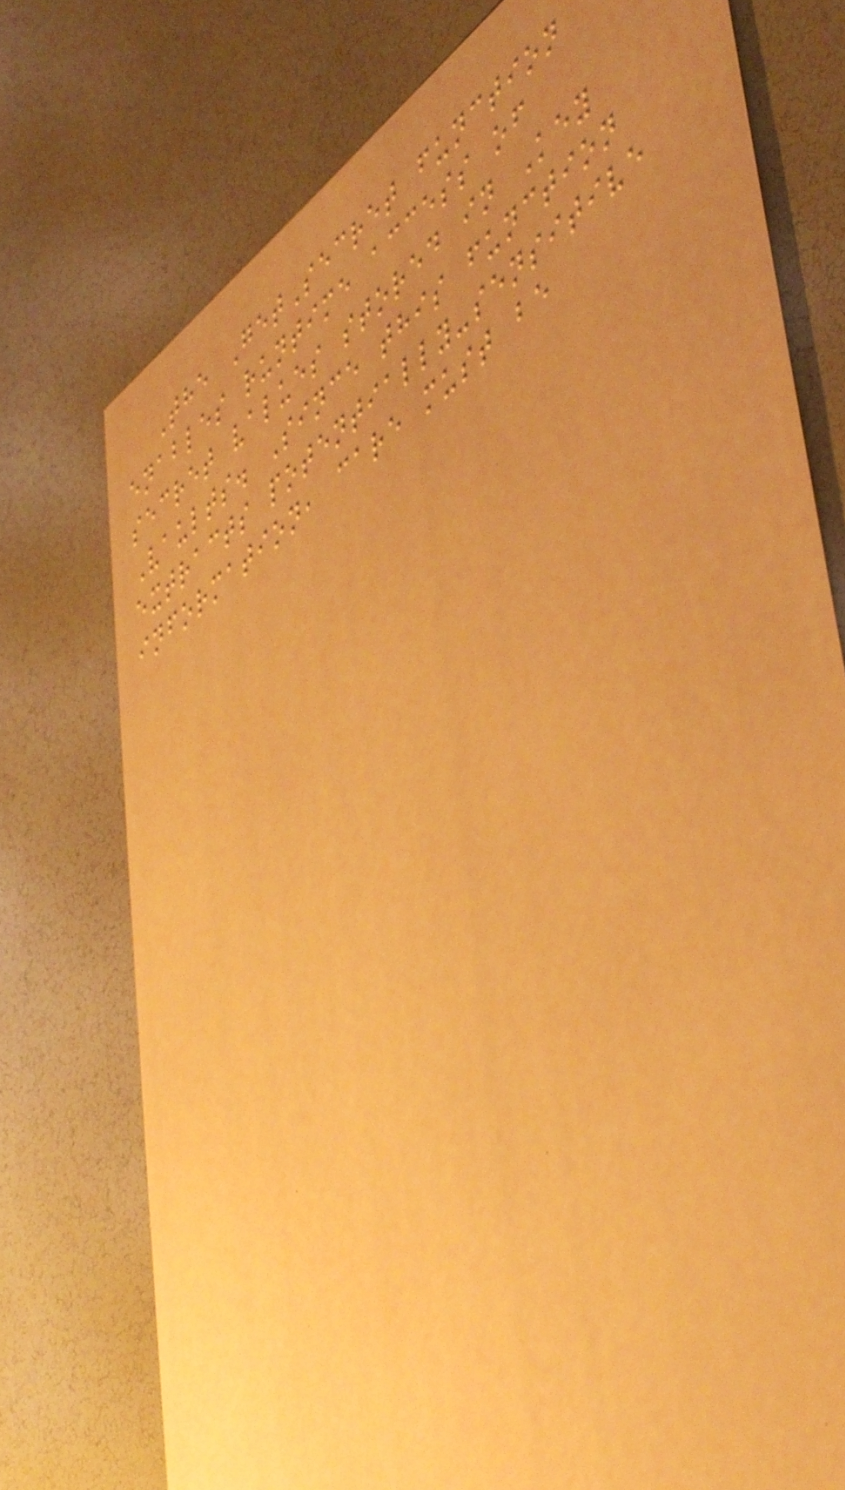The GetSecret function
enables runtime access of
secret values stored in Key
Vaults. Since this function
extracts potentially-sensitive
information, care must be
